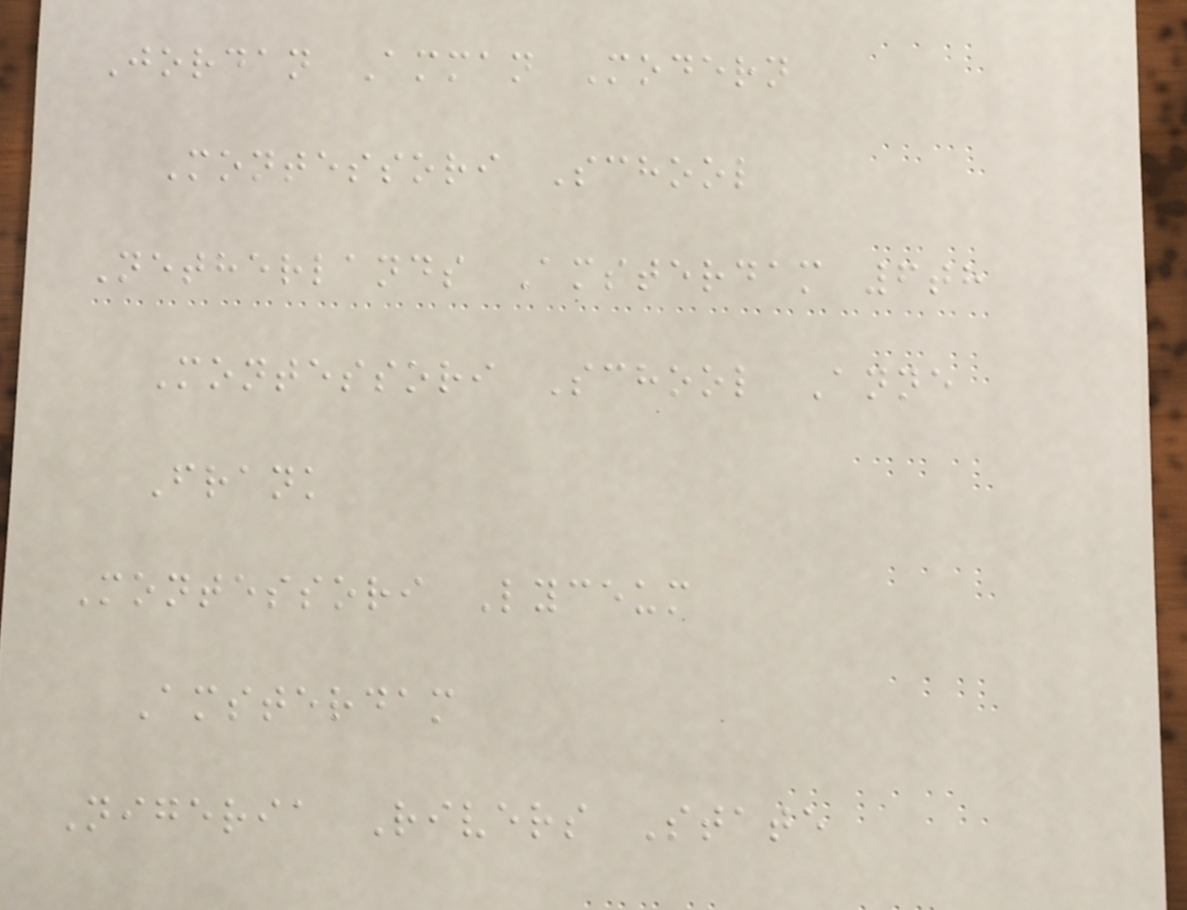Jordan Amman Modern
Montessori School
Netherlands Amsterdam 6th
Montessori School Anne
Frank
Montessori Lyceum
Amsterdam
Nigeria Rivers State
